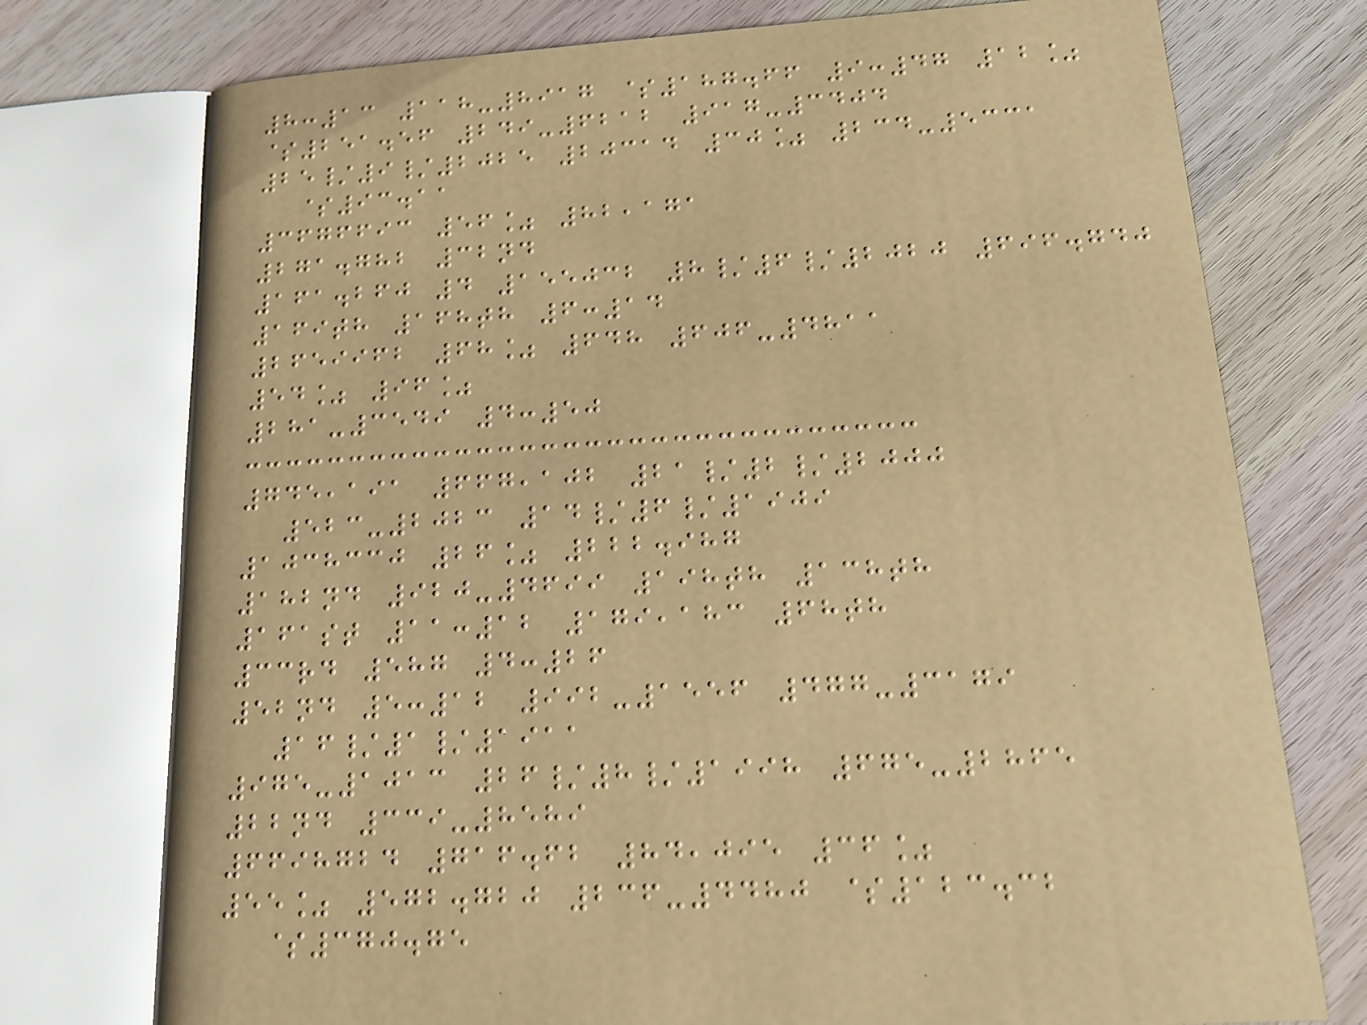8:13 118-8917 $187.66 9:47 12%
$251.56 249-6212 917-3404
25/9/2025 20314 30% 234-5331
$93.11
3676693 56% 82,171
271.782 32nd
161.260 4 155032 8/6/2020 696.740
169th 168th 6:14
2659962 68% 648 606-4811
54% 96%
281-3549 4:50
745,191 667,102 21/2/2000
523-2023 14/6/1909
1038330 26% 222.987
182nd 920-4699 198th 138th
161st 11:12 179,183 68th
33rd 587 4:26
52nd 5:12 992-1556 477-3179
16/1/1911
975-1013 26/8/1998 675-2865
22nd 339-8589
6698724 716.62 84,095 36%
55% 572.720 236-4480 $123.32
$370.75
